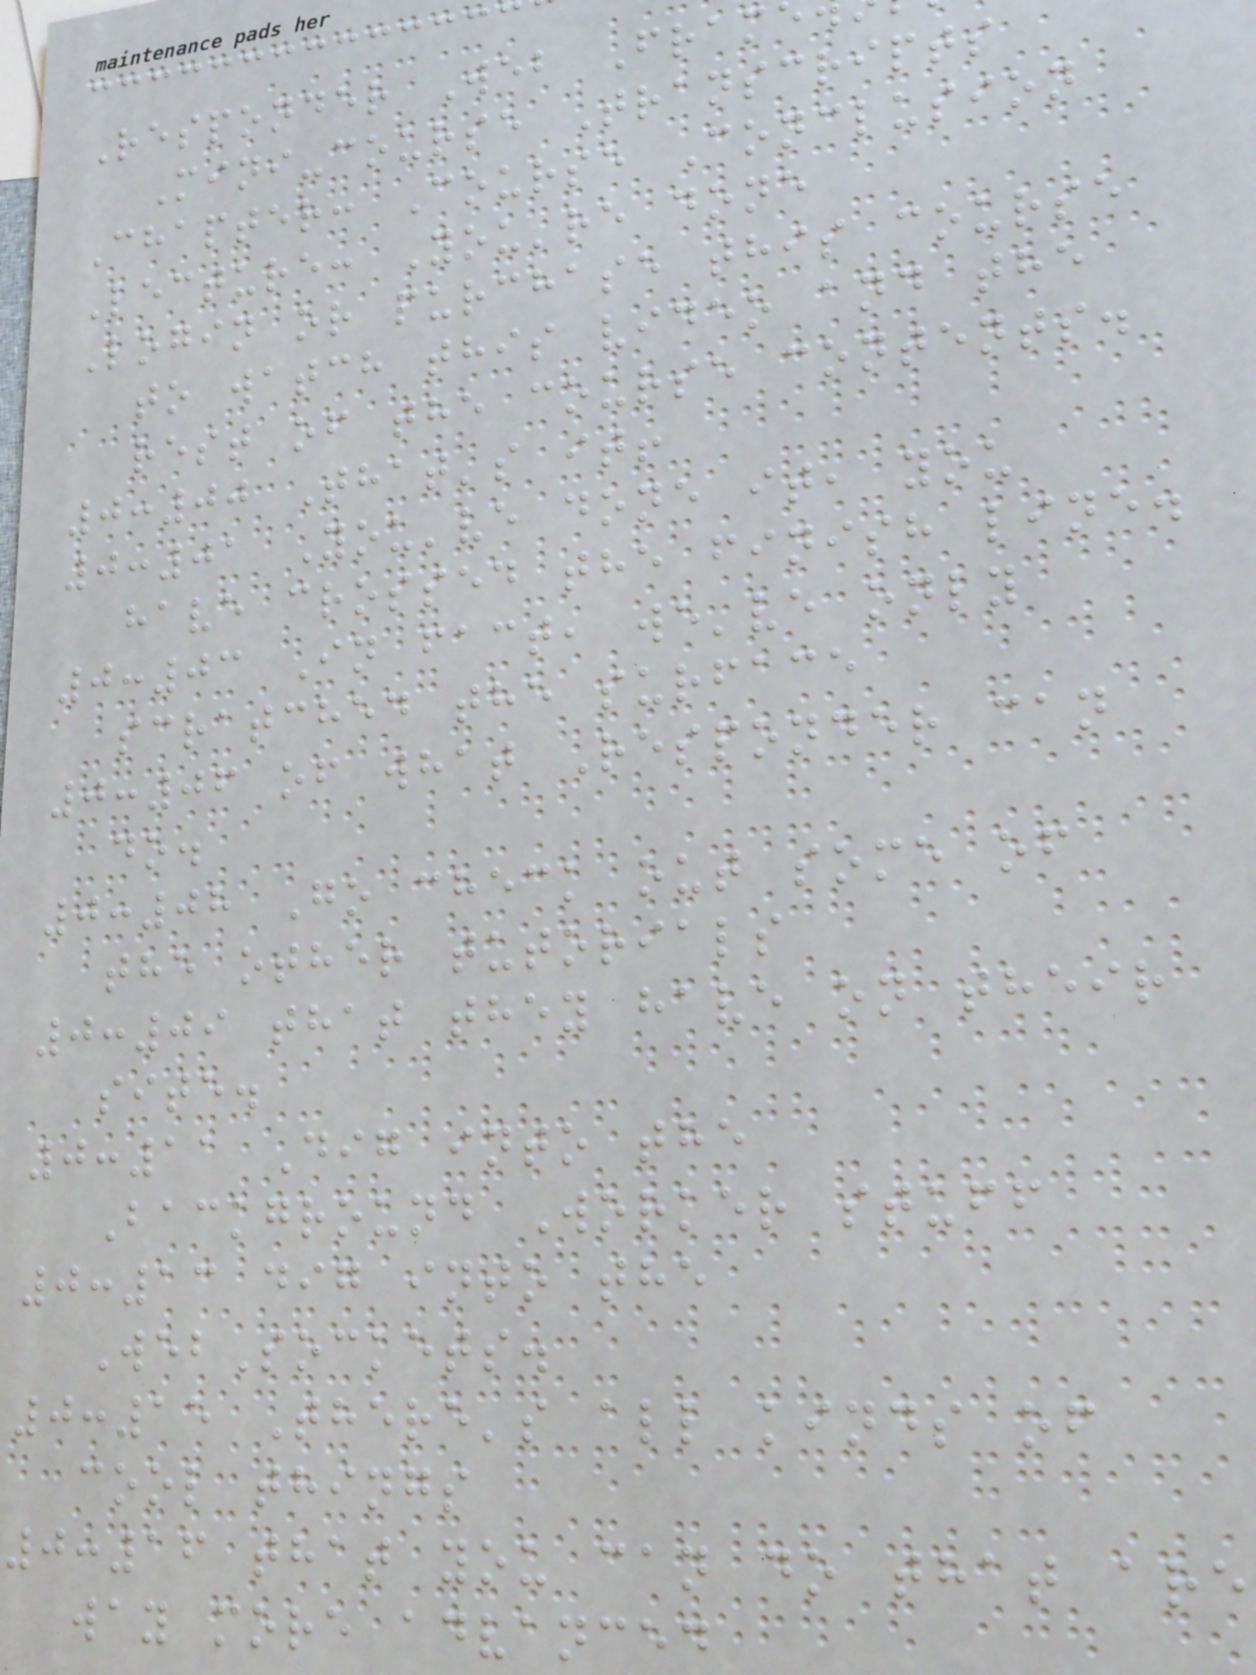Responder Web Fram
Mini-course Transcripts
Chapter: Course Conclusion
Lecture: You're done
Login or purchase this course
to watch this video and the
rest of the course contents.
0:00 That's it!
0:01 You've done it, you
have crossed the finish line.
0:03 In fact, we've only
scratched the surface
0:06 of what Responder can
do.
0:08 Go check out some of
the other tutorials
0:09 that they have on their
site.
0:11 Dig into the
Background Worker stuff
0:13 dig into the
WebSockets.
0:15 There's all kinds of
cool things
0:16 that you can do that are
way more advanced
